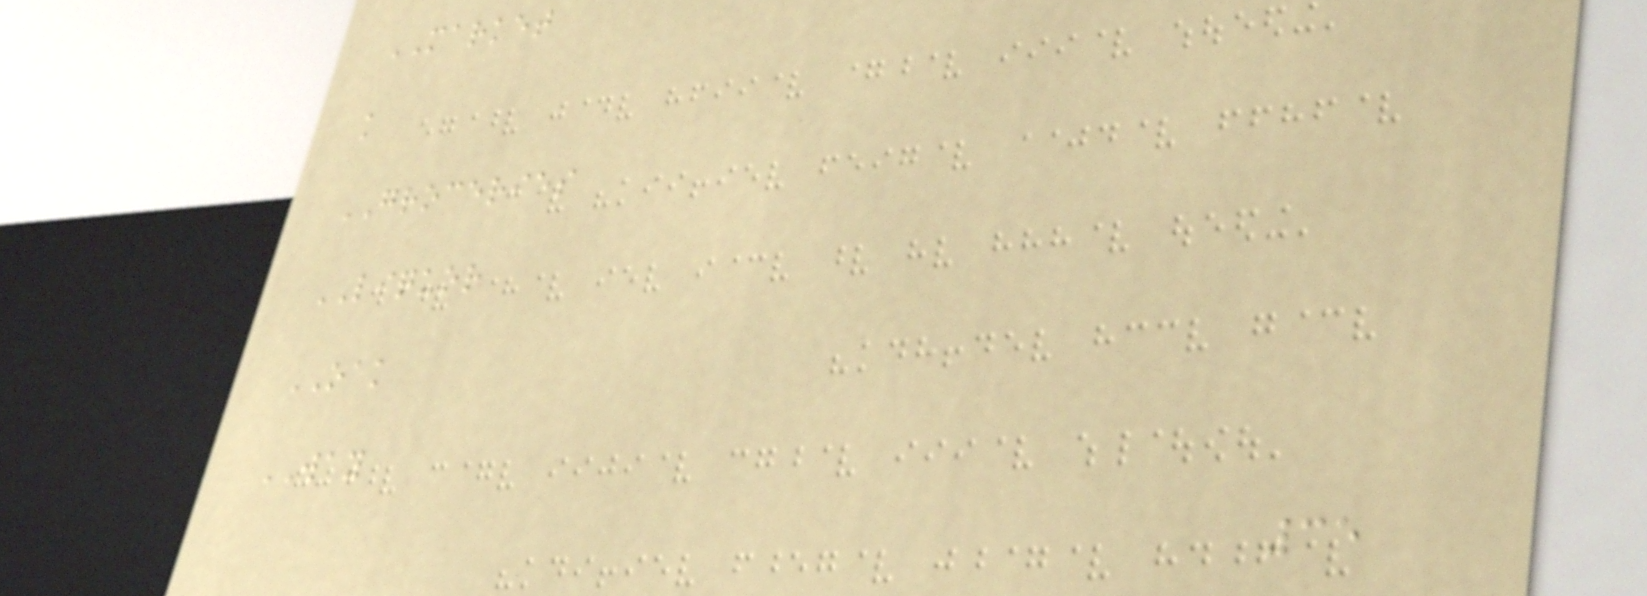MARKET
k
GROCERIES
LIQUOR
OAK
WAY
35
